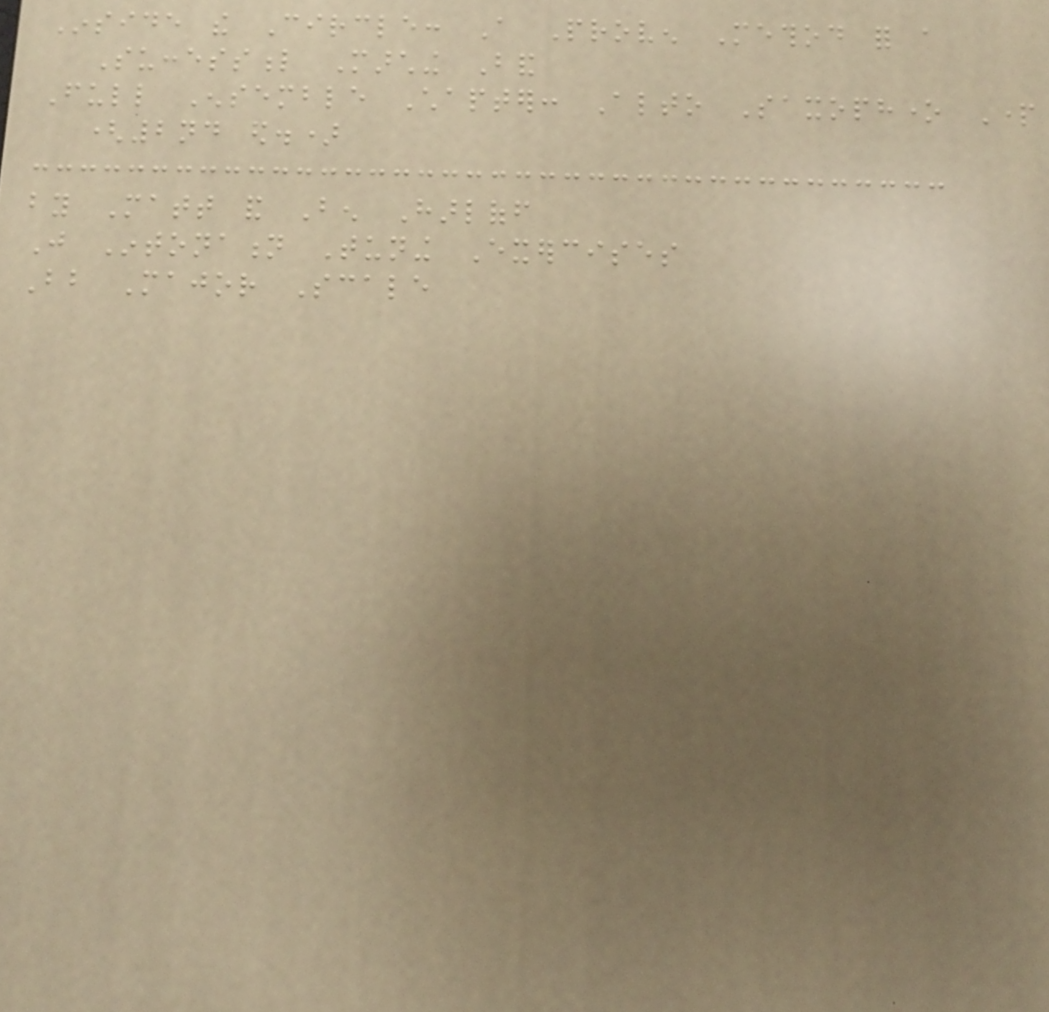Inside the Circle: A Proven Method for a
Successful Marching Band
Full Ensemble Chapter: Alto Saxophone Part
(2nd ed.)
by Matt and Ben Harloff
Just Intonation Tuning Exercises
Bb Major Scale
